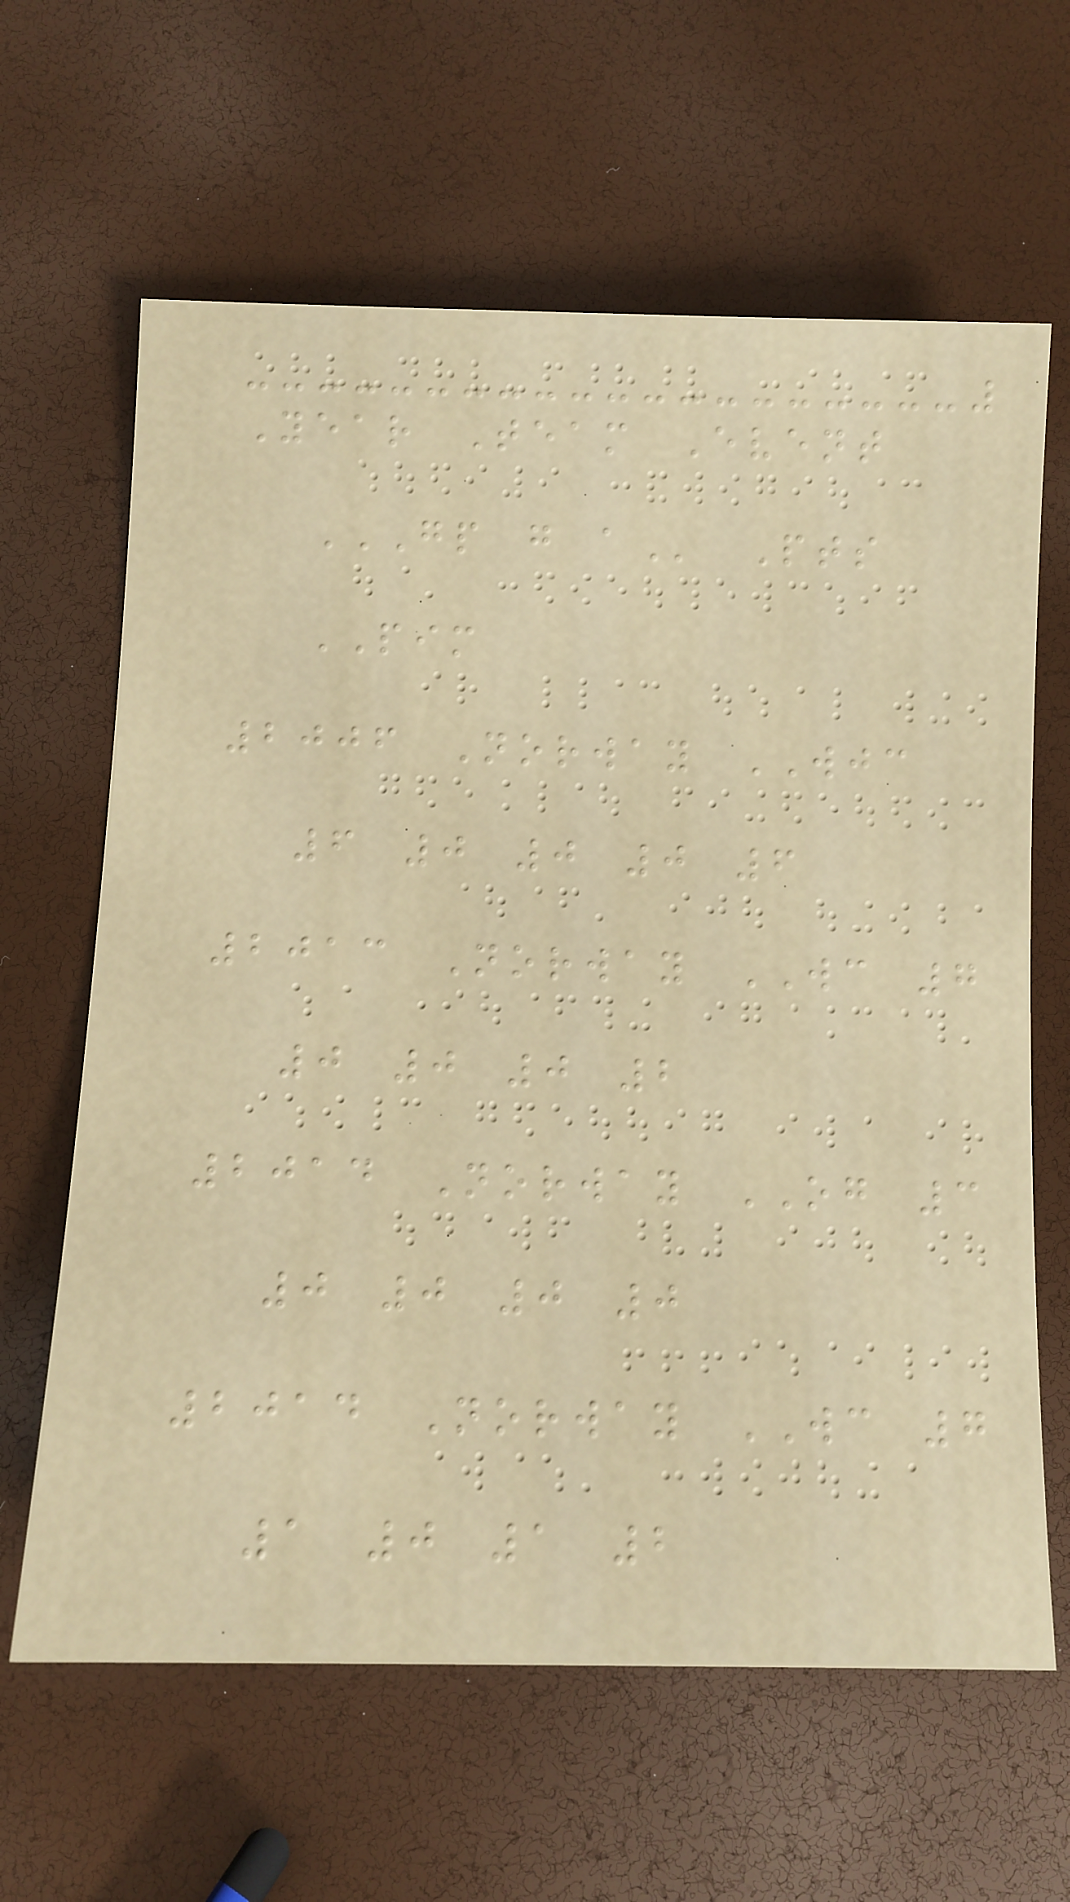Year Team Event
GP G A Pts
PIM
2006 Norway WJC
6 0 0 0 6
2013 Norway WC 7
0 0 0 2
2014 Norway OG 3
0 0 0 0
2014 Norway WC 7
1 0 1 2
